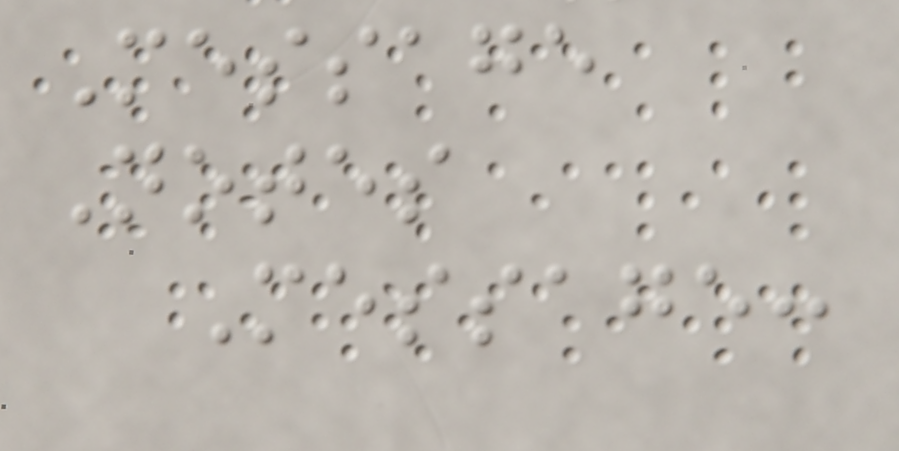Message
Notes
Message:
